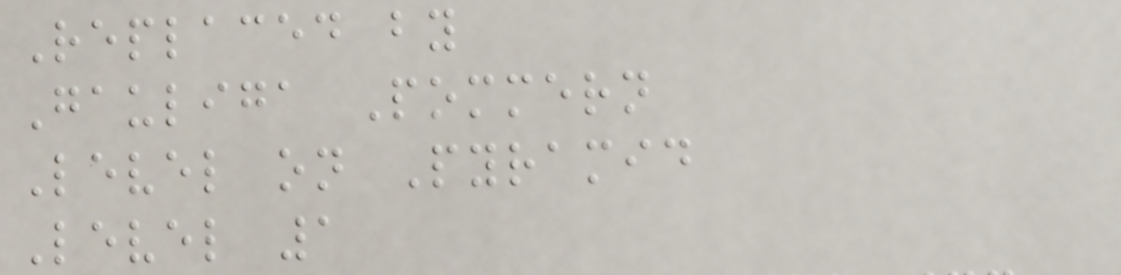Replaced by
Gauliga Pommern
Level on Pyramid
Level 1
